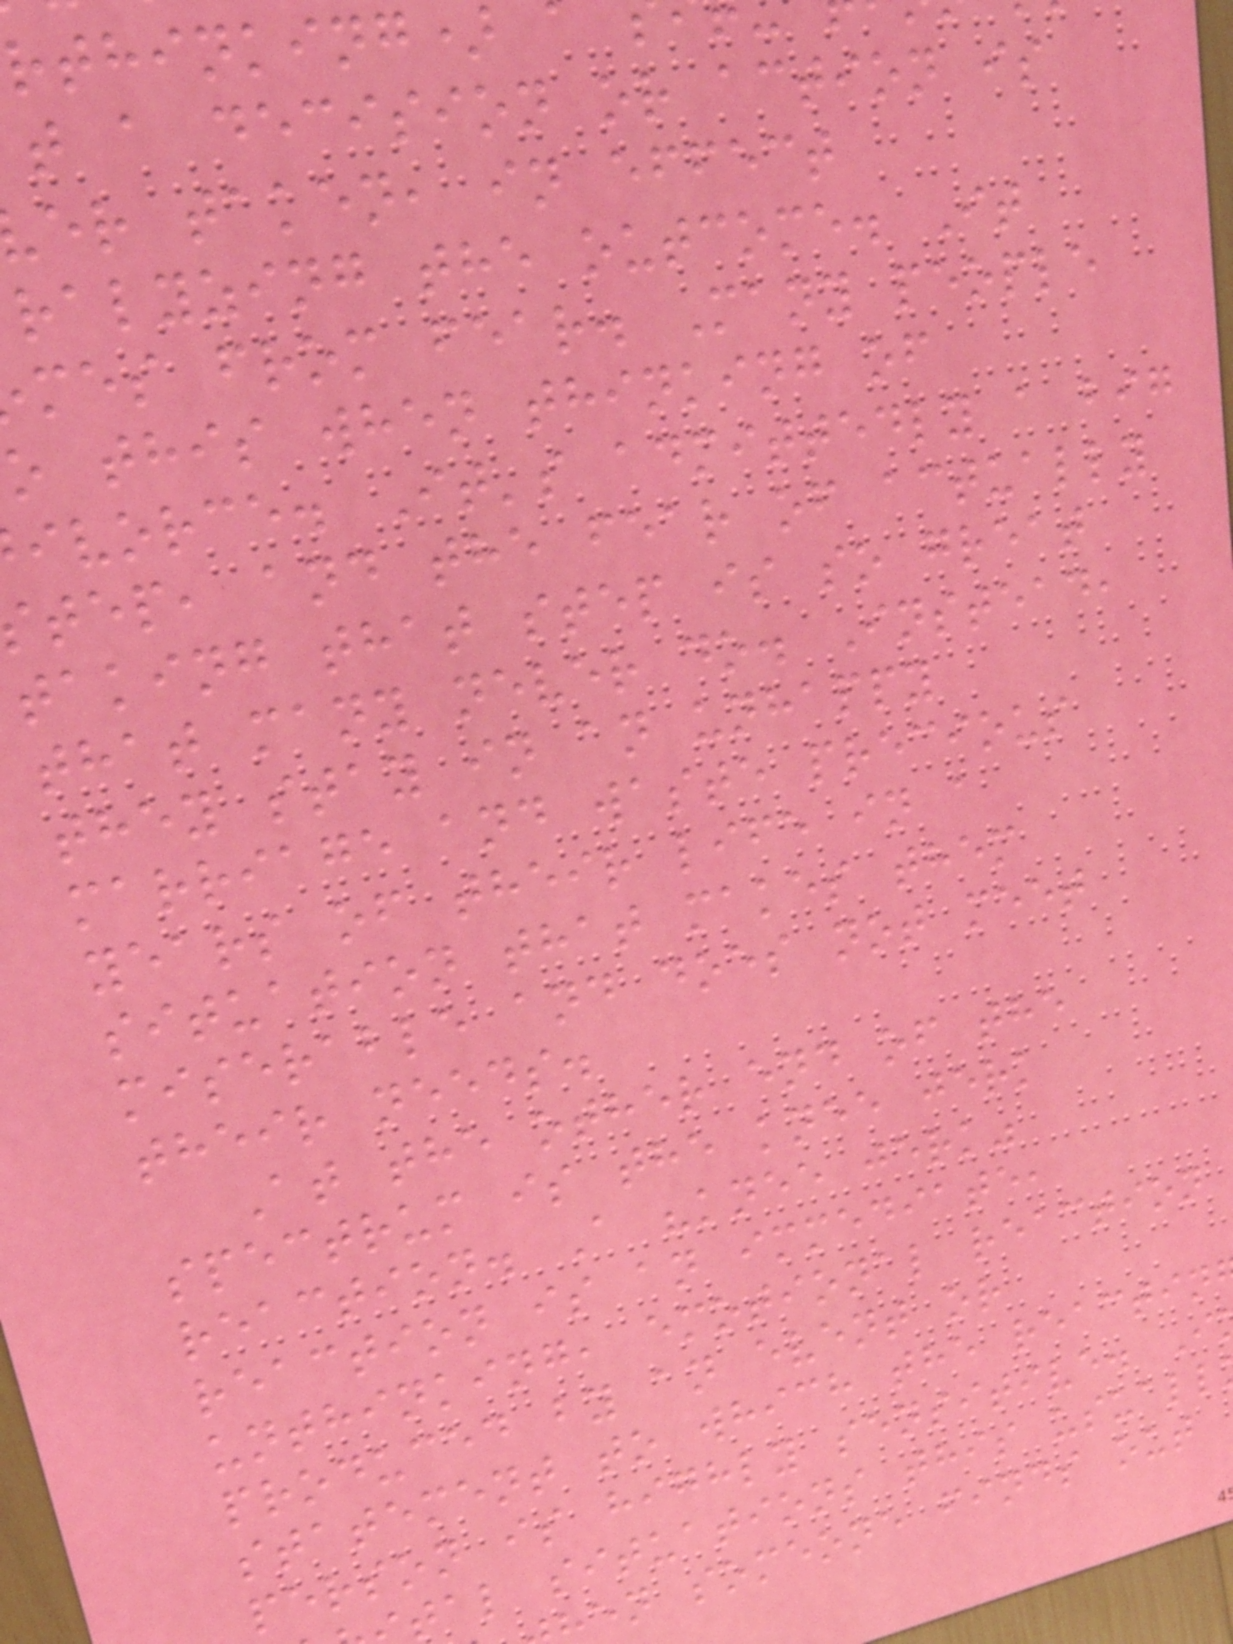rthinking)
t a decision or action is
er taken, in effect
ralyzing the outcome. It
mes from fear. Many people
o this when thinking of
ivorce. It's admittedly a big
tep, and the fear of actually
taking that step is so great
that many never do. Instead,
they stay in an unhappy
marriage and waste precious
years of their life in a
situation that makes them
miserable and does not meet
their needs.
At the other end of the
spectrum is the knee jerk
reaction. A "knee jerk"
reaction is an immediate,
unthinking, emotional reaction
produced by an event or
statement to which the reactin
person is highly sensitive. I
tal situations this usuall
en someone finds out
